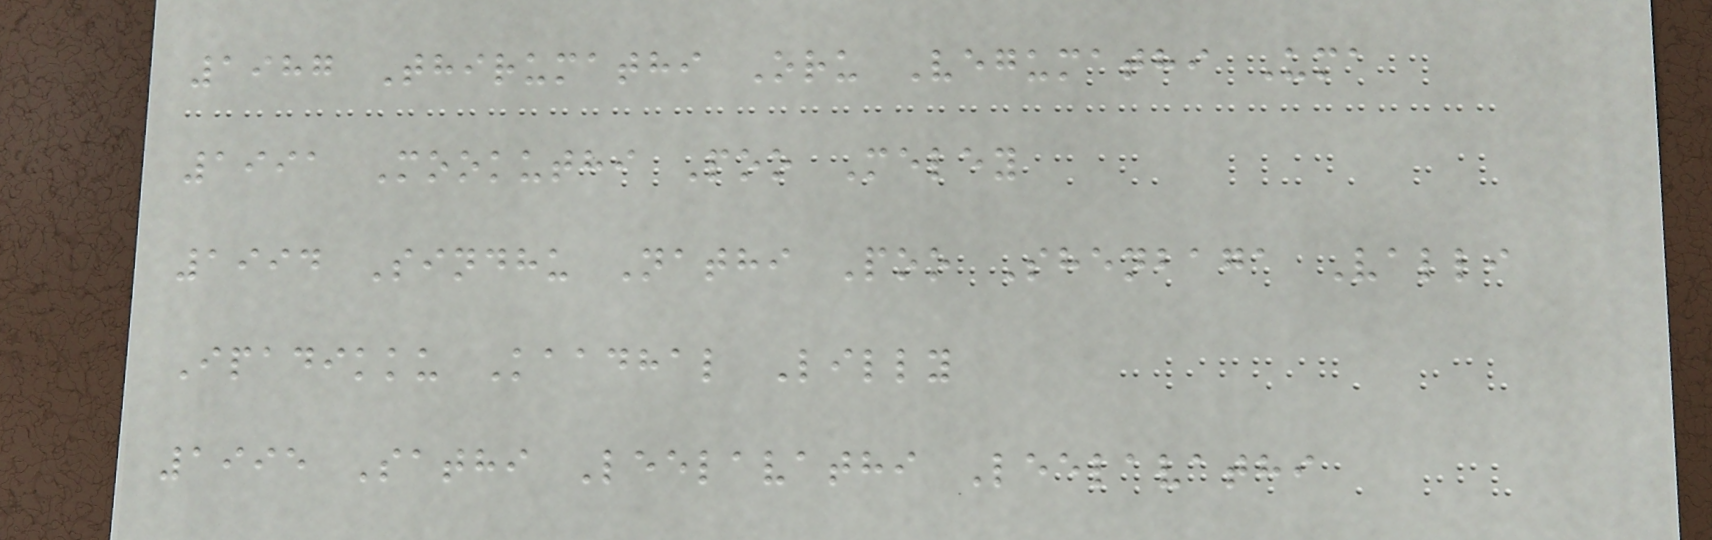1987 Thirumathi Oru Vegumathi Uma
1991 Mookuthi Poo Meley
1994 Sindhu Nathi Poo Shenbaga Valli
Ipadikku Kaadhal Lilly
1995 Sathi Leelavathi Leelavathi
